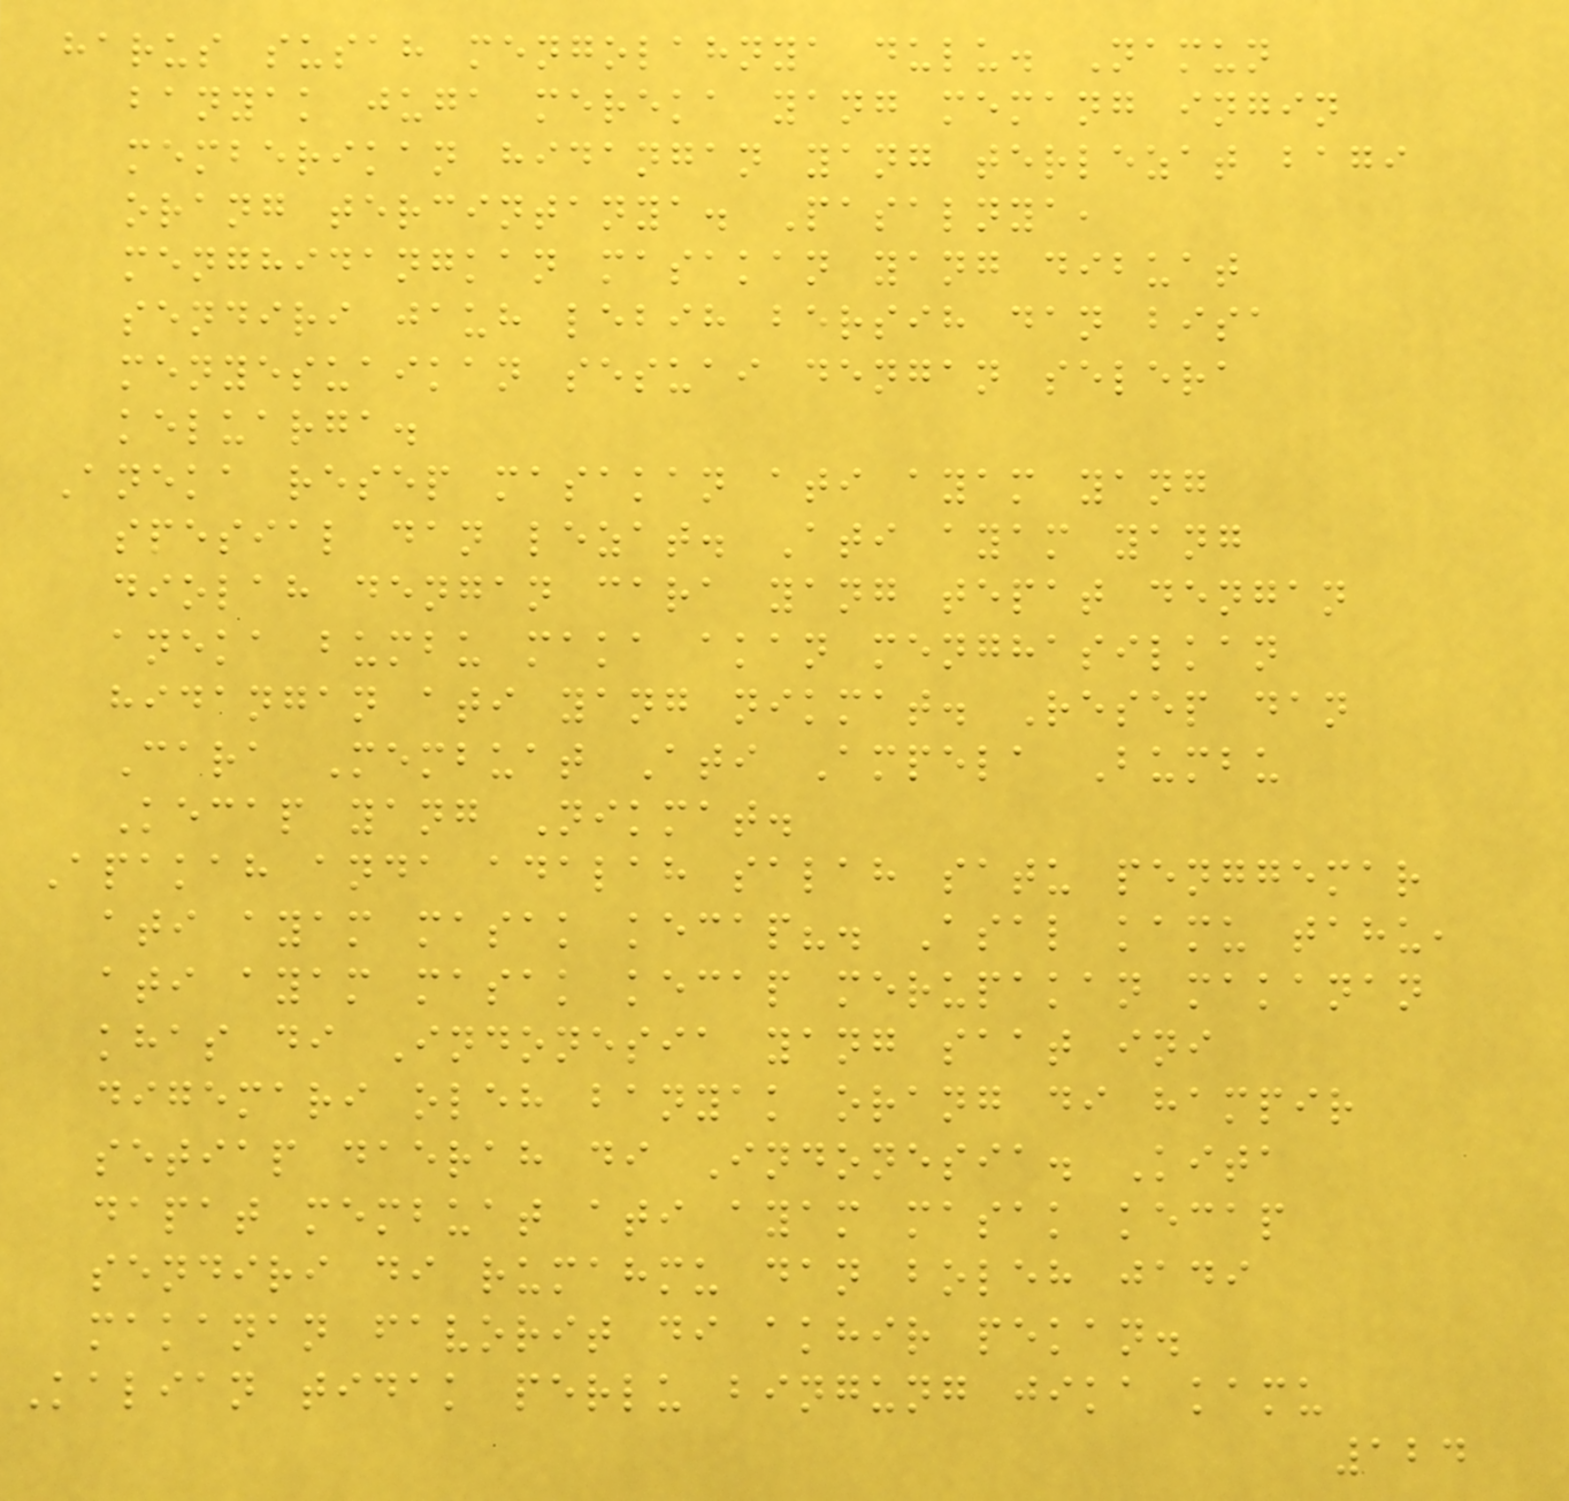harus susah mengolahnya dulu. Namun
banyak juga mereka yang memang ingin
memberikan hidangan yang terlezat bagi
orang tercintanya. Pasalnya,
menghidangkan masakan yang dibuat
sendiri jauh lebih bersih dan bisa
menyesuaikan sesuai dengan selera
keluarga.
Aneka resep masakan ati ayam yang
spesial dan lezat. Ati ayam yang
diolah dengan cara yang tepat dengan
aneka bumbu maka akan menghasilkan
hidangan ati yang nikmat. Resep dan
Cara Membuat Ati Ampela Bumbu
Kecap yang Nikmat.
Apakah anda adalah salah satu penggemar
ati ayam masak kecap?. Asal kamu tahu,
ati ayam masak kecap merupakan makanan
khas di Indonesia yang saat ini
digemari oleh banyak orang di hampir
setiap daerah di Indonesia. Kita
dapat membuat ati ayam masak kecap
sendiri di rumahmu dan boleh jadi
makanan favorit di akhir pekan.
Kalian tidak perlu bingung jika kamu
124
